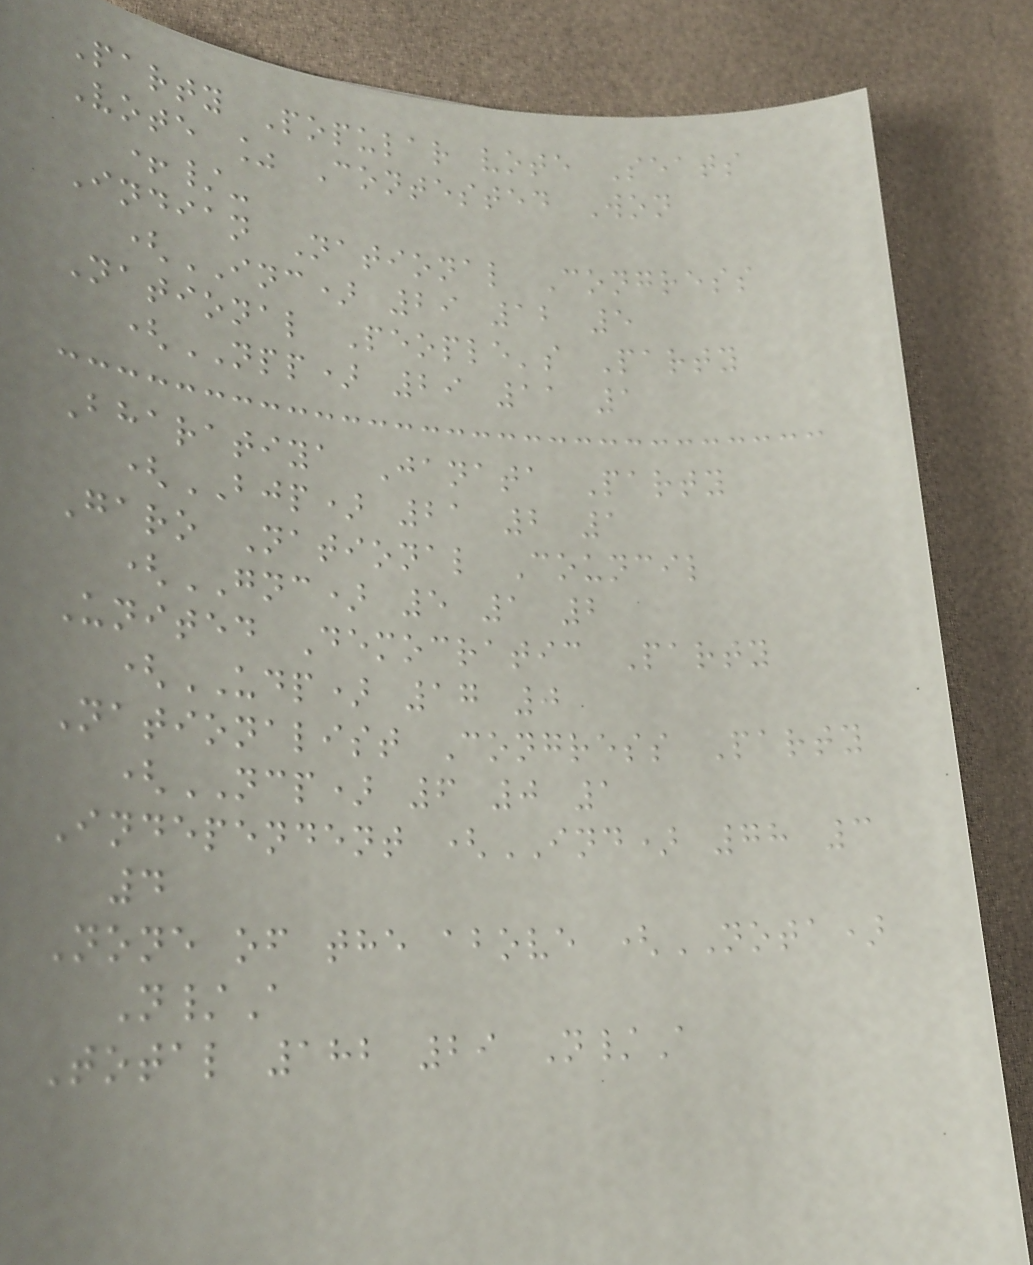Party Popular vote Seats
Vote % Contested Won
+/-
Indian National Congress
(INC) 29 12 5
National People's Party
(NPP) 29 11 1
Bharatiya Janata Party
(BJP) 21 2 1
Garo National Council
(GNC) 5 1 2
United Democratic Party
(UDP) 17 0
Nationalist Congress Party
(NCP) 6 0 1
Independent (IND) 78 3
4
None of the above (NOTA)
N/A
Total 182 29 N/A
